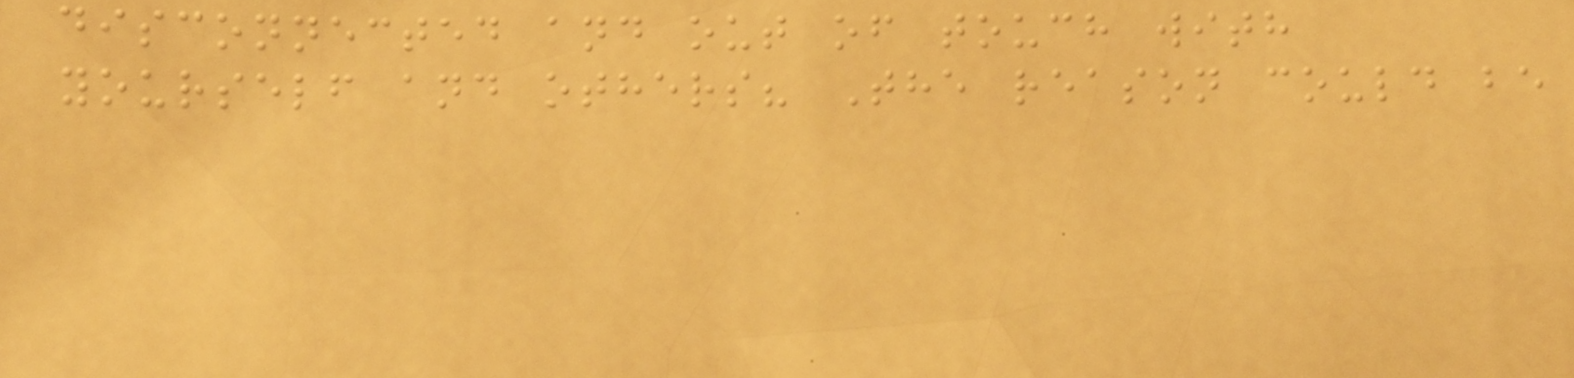disconnected and out of touch with
yourself and others? The reason could be
